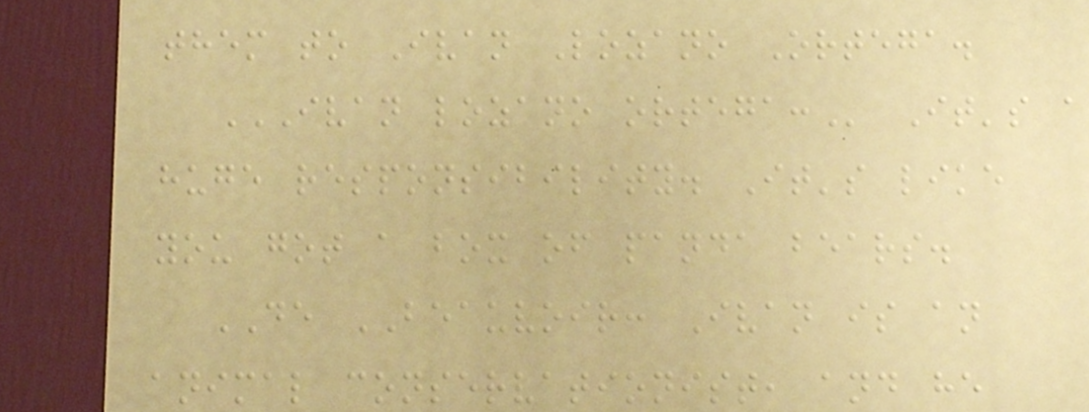them to Ivan Lozano Ortega.
IVAN LOZANO ORTEGA: It's a
huge responsibility. It's like
you got a box of panda bears.
DE BEAUVOIR: Ivan is an
animal conservationist, and he
